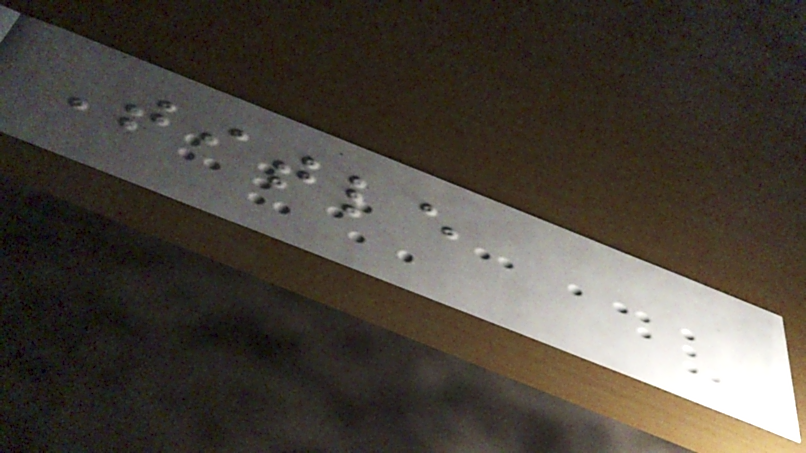Title
